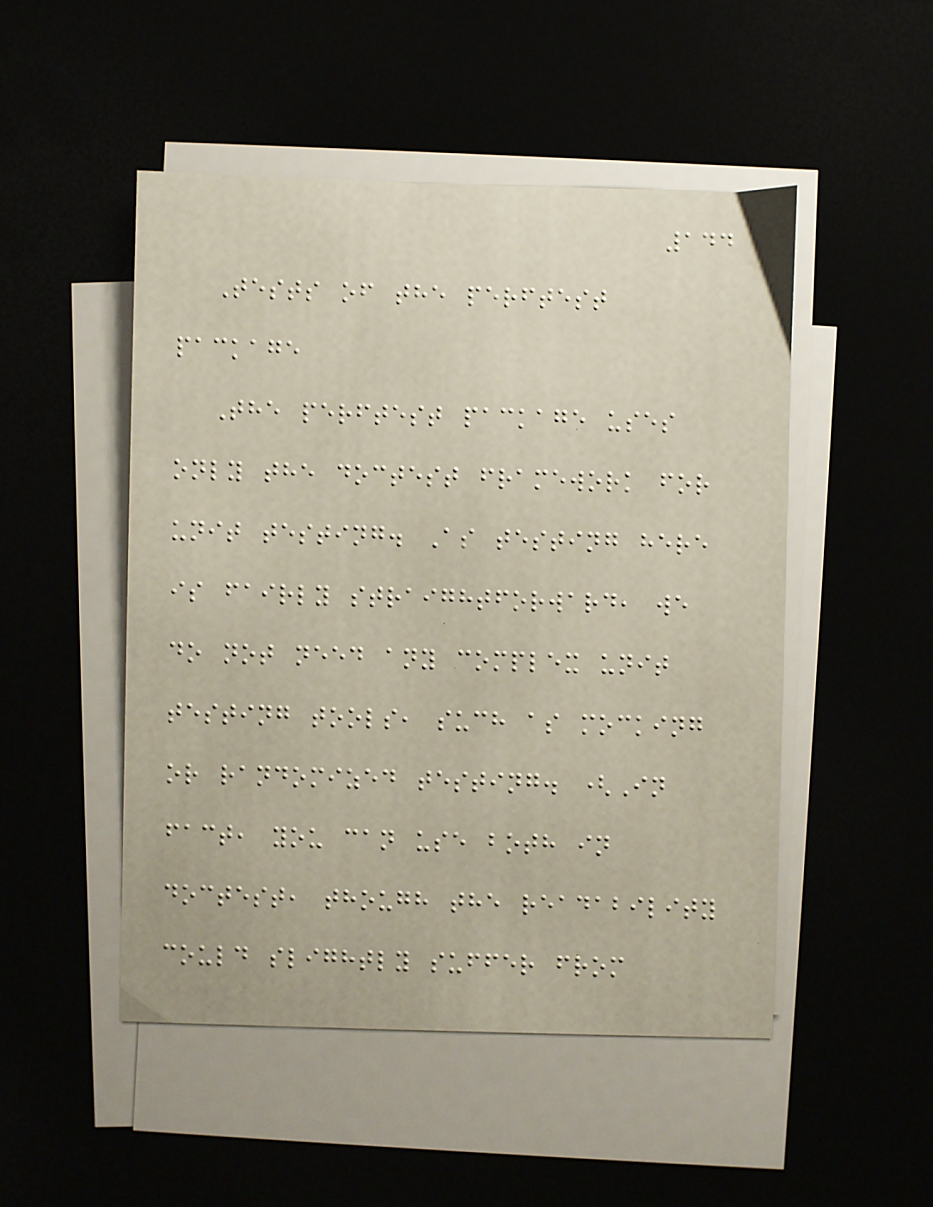144
Tests of the perftest
package
The perftest package uses
only the doctest framework for
unit testing. As testing here
is fairly straightforward, we
do not need any complex unit
testing tools, such as mocking
or randomized testing. (In
fact, you can use both in
doctest, though the readability
could slightly suffer from
